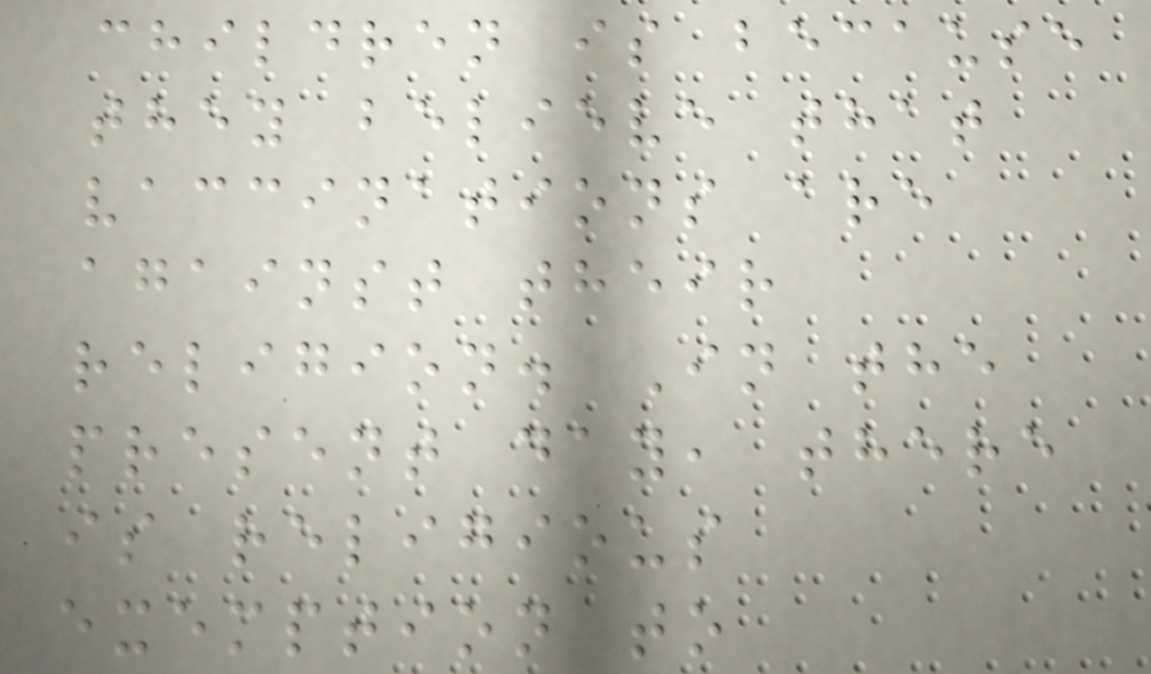children is because
they believe that
vaccinations are
against their
religion. In the
present day, there
is religious
exemption to
